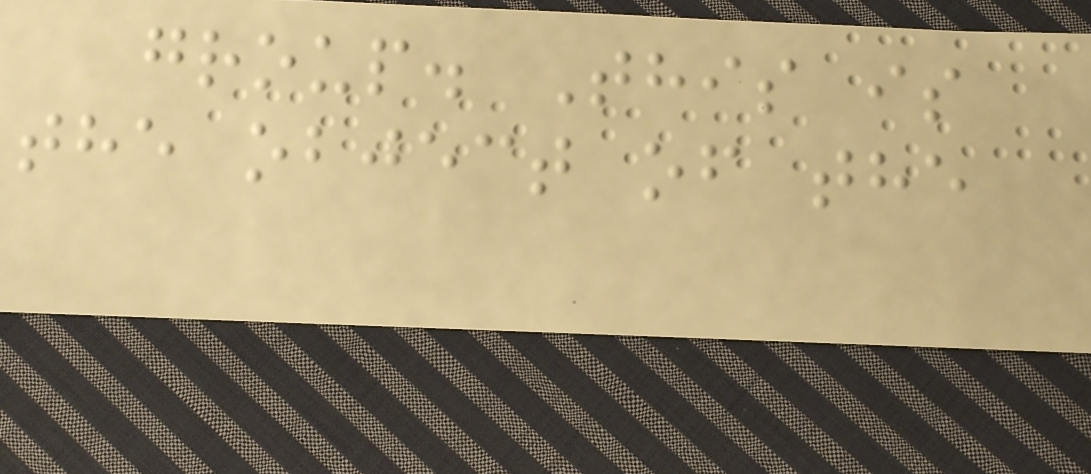group. This is
the object of the
